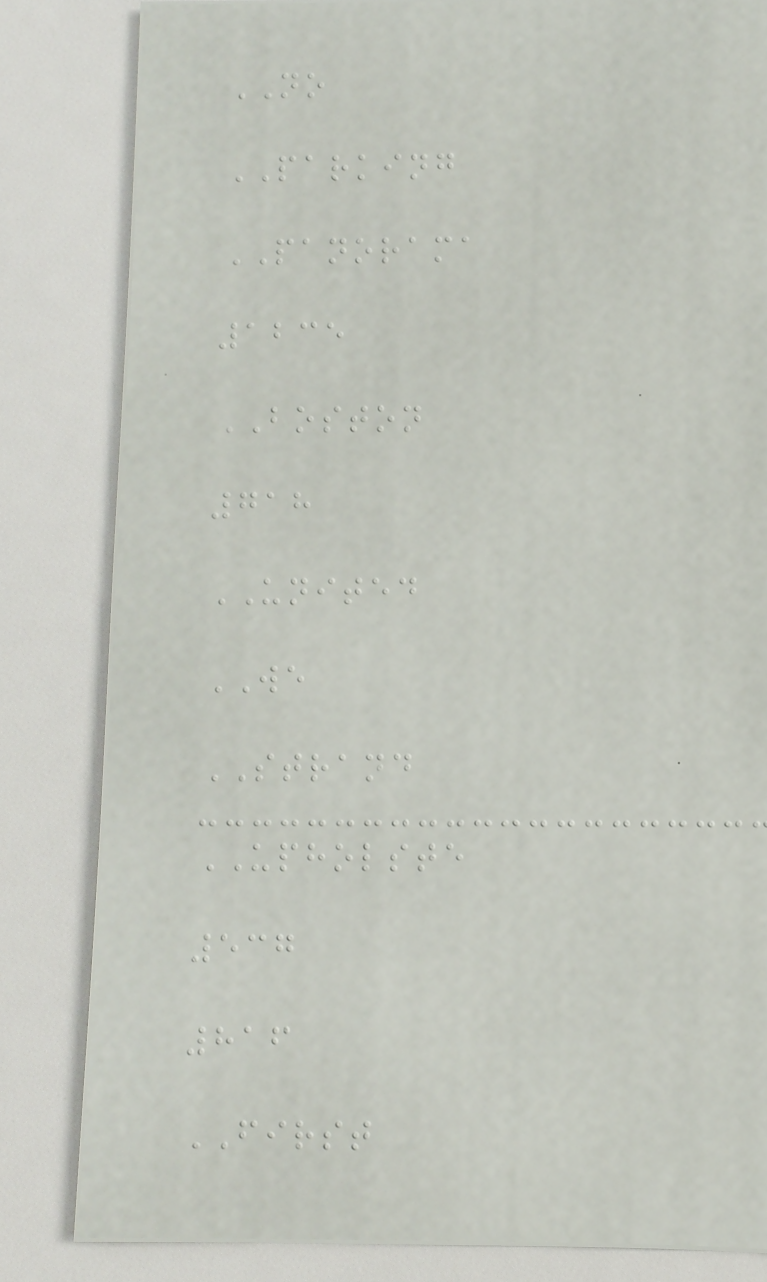NO
PARKING
PANORAMA
1235
BOSTON
718
UNITED
WE
STRAND
UPHOLSTE
537
816
FIRST
